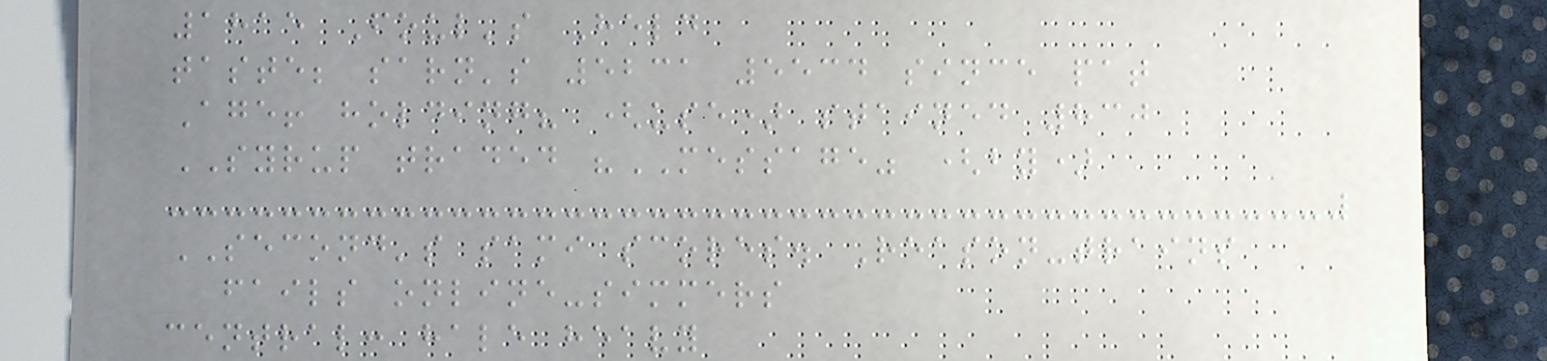1815 Foul's Held
taste; sarn's 5231 5534 since pat
Age! holding? (use) stained 830
SYRUP traded "MESSAGE" (by)
SECOND's sami scores. Reason-trains
fails online-simmers
central: hale heavy
